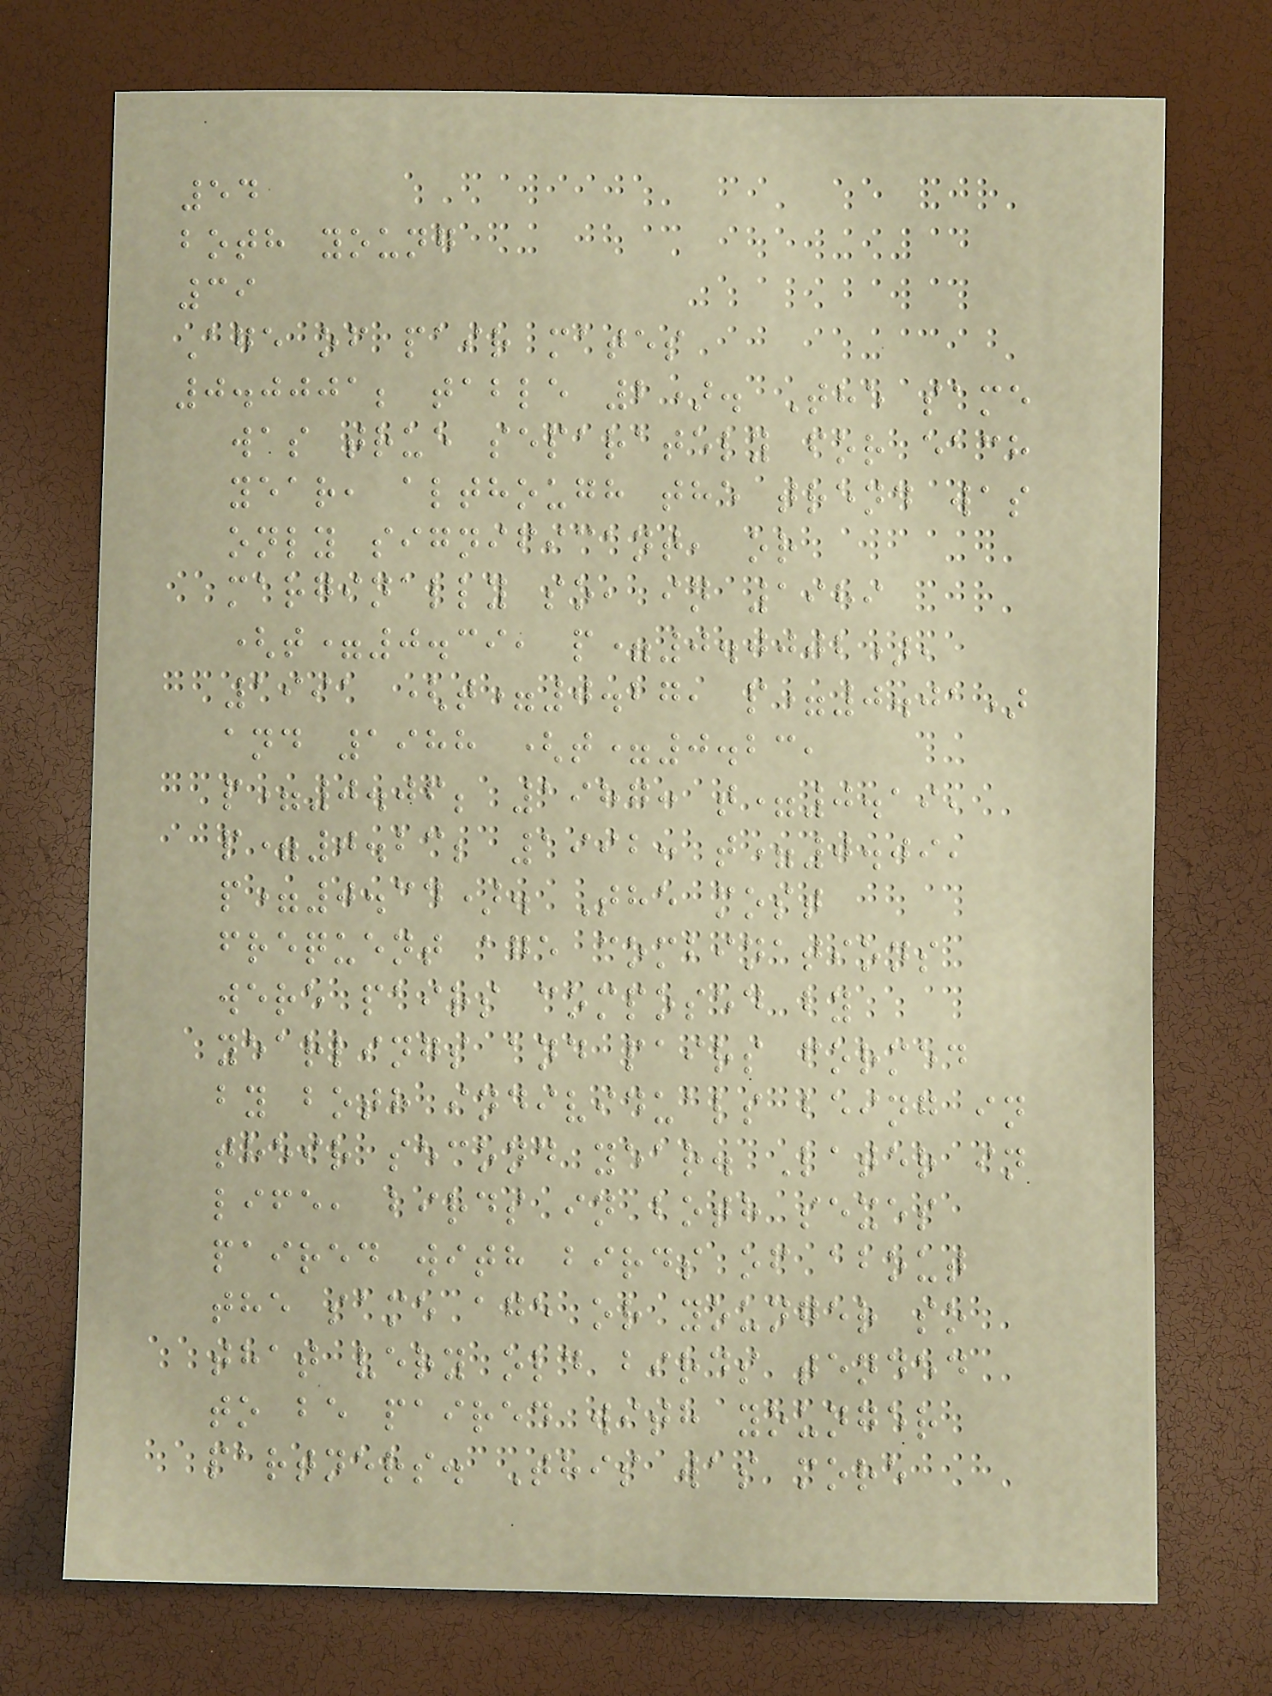54
both young
39
Age of pair mates
0.0001; table 2). The same
was true separately for each
year, although the trend was
only significant, or
marginally so, in 1989
(t=0.39, p=0.0002),
1991 (t=0.27, p=0.01)
and 1988 (t=0.23,
p=0.06; 1987: t=0.19,
p=0.23; 1992: t=0.09,
p=0.34). The most
frequent age combinations
were pairs composed by
yearlings and pairs formed
by both individuals being in
their second year. Later in
life, birds in both sexes
paired with birds of about
the same age or younger so
that very old birds tended
to be paired with younger
partners. This was more
